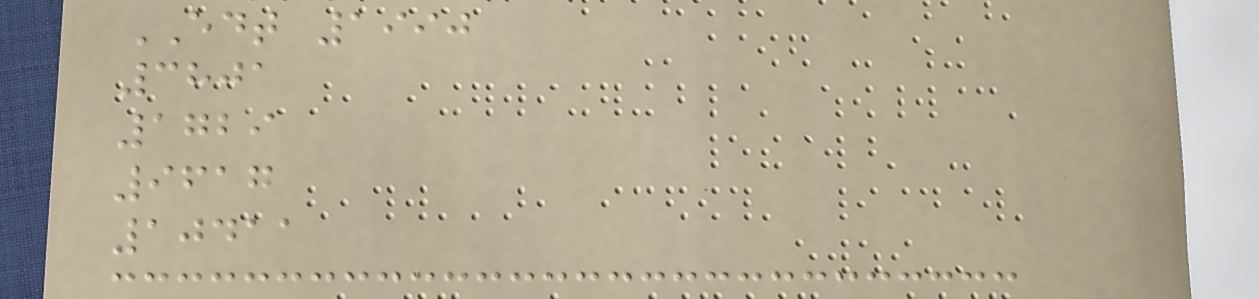EDT 1990
3801
1729
9617
10411
